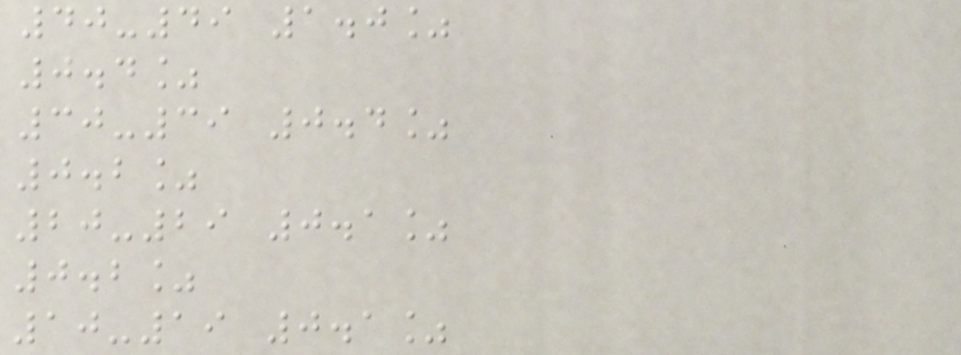40-49 1.0%
0.4%
30-39 0.4%
0.2%
20-29 0.1%
0.2%
10-19 0.1%
